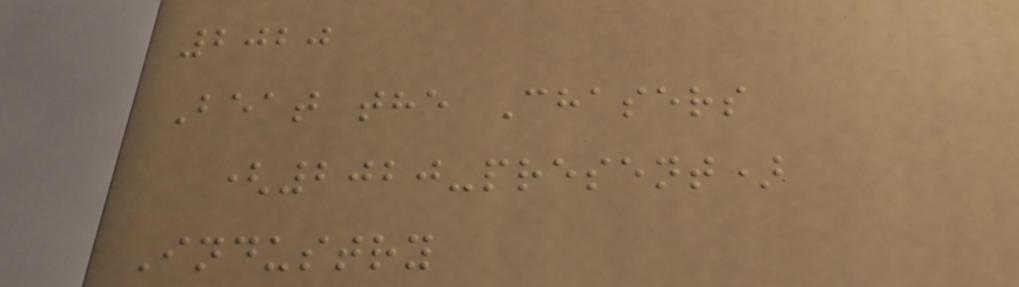2020
Beat the Chasers
(2020-present)
Industry
